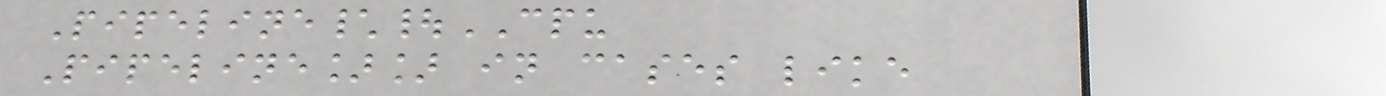Pipeline\|CPU
Pipeline]] in cases like
